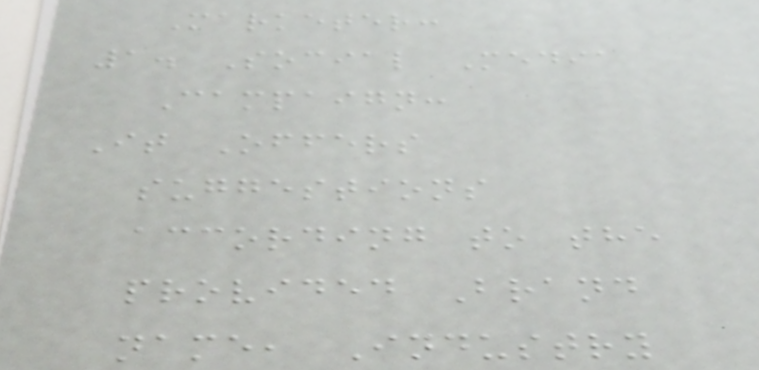Marketer:
1. Social Media
Campaign:
It Offers
suggestions
according to the
provided Brand
name, Industry
